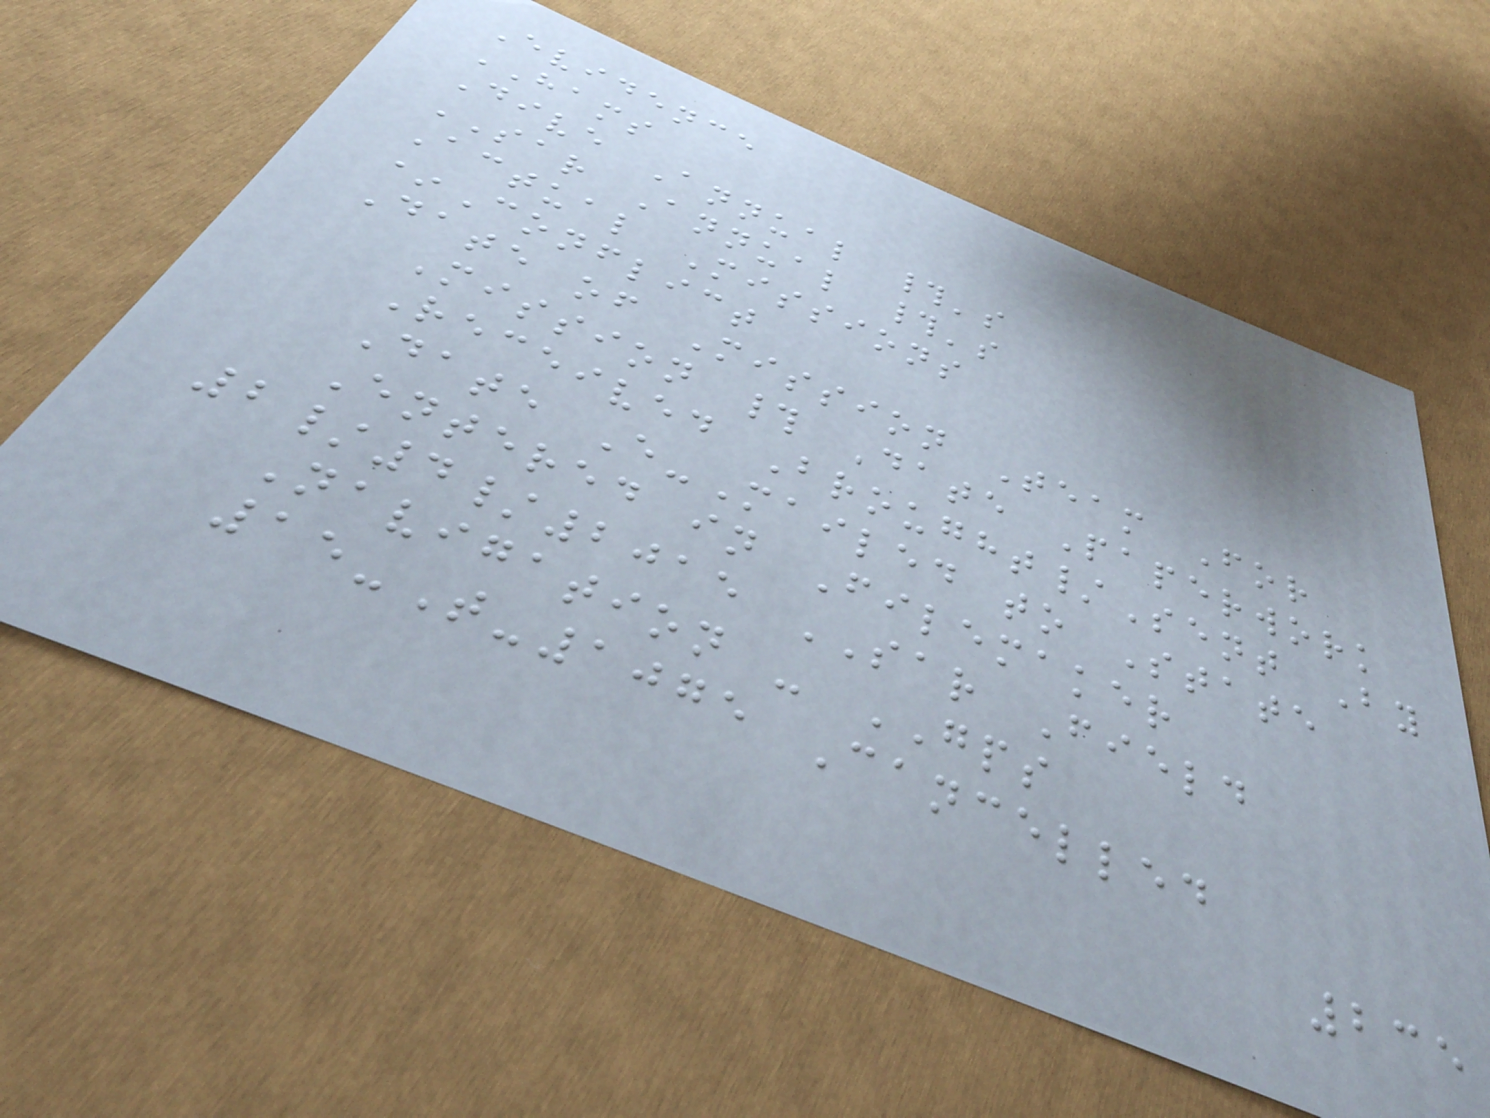Evidence
HAMS
Dive Annual #'s
SAR Annual #'s
Actual Missions
*Conflict
Date of Mission Team For
Mission # Date Paperwork
Received Brought/Sent By
Date E-Mailed to State
Entered in Filemaker
2/4/2015 SAR Field
Navigation - GPS
15-T-1075 Cancelled
235
